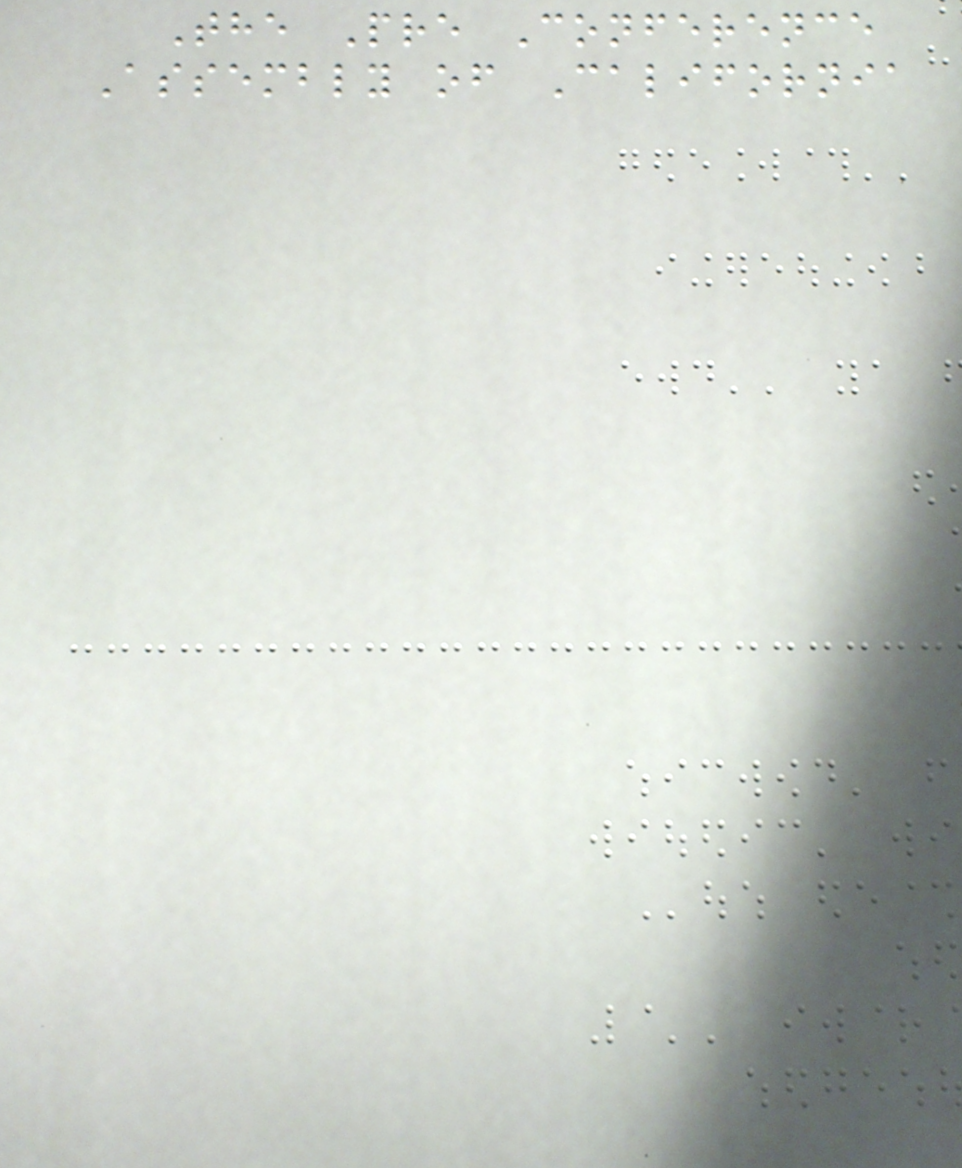The Pre Conference
Assembly of California
